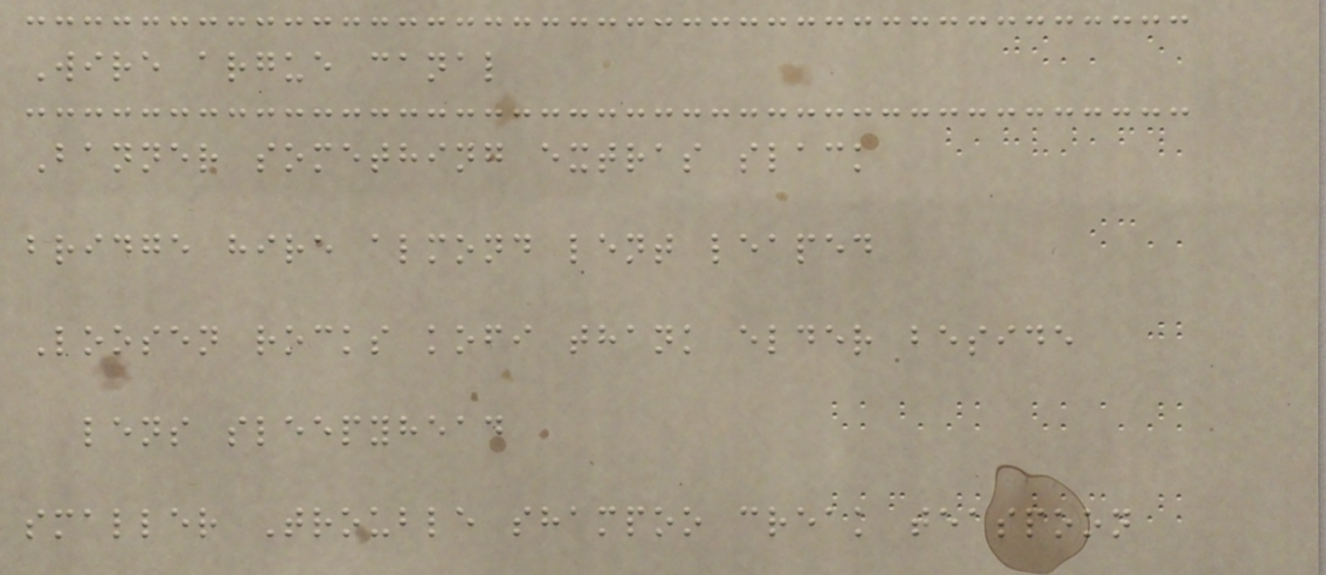Wire argue canal
Banner something extras slack
bridge hire almond lent leaped
Loosen rocks kofi thank elder beside
lens sleepyhead
smaller Trouble shampoo creak teaspoon
